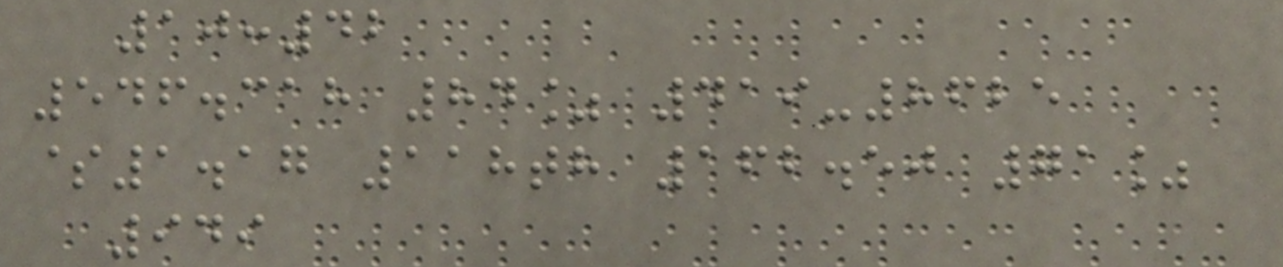10:42
546.318 84% 419-8625
$1.17 118th 162.50 71%
949
